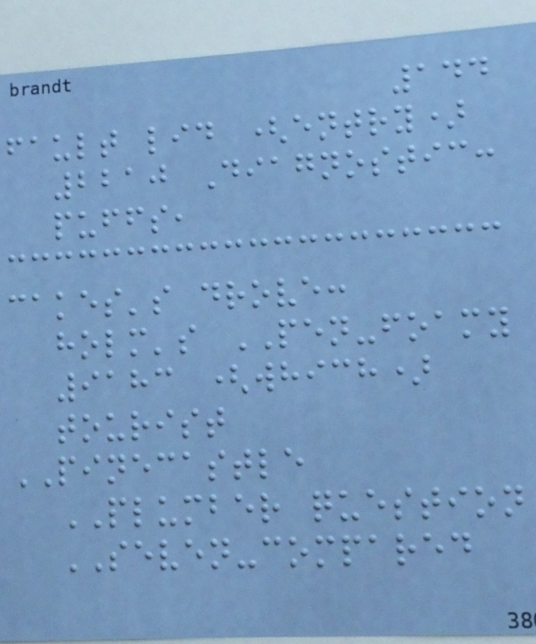144
fault lid (entry)
2210 Diagnostic:
puffs,
cakes's drove:
holm's PEN-foamy
9183 (which)
tourist
PINECASTLE
PLUMBER question
SEVEN-compared
